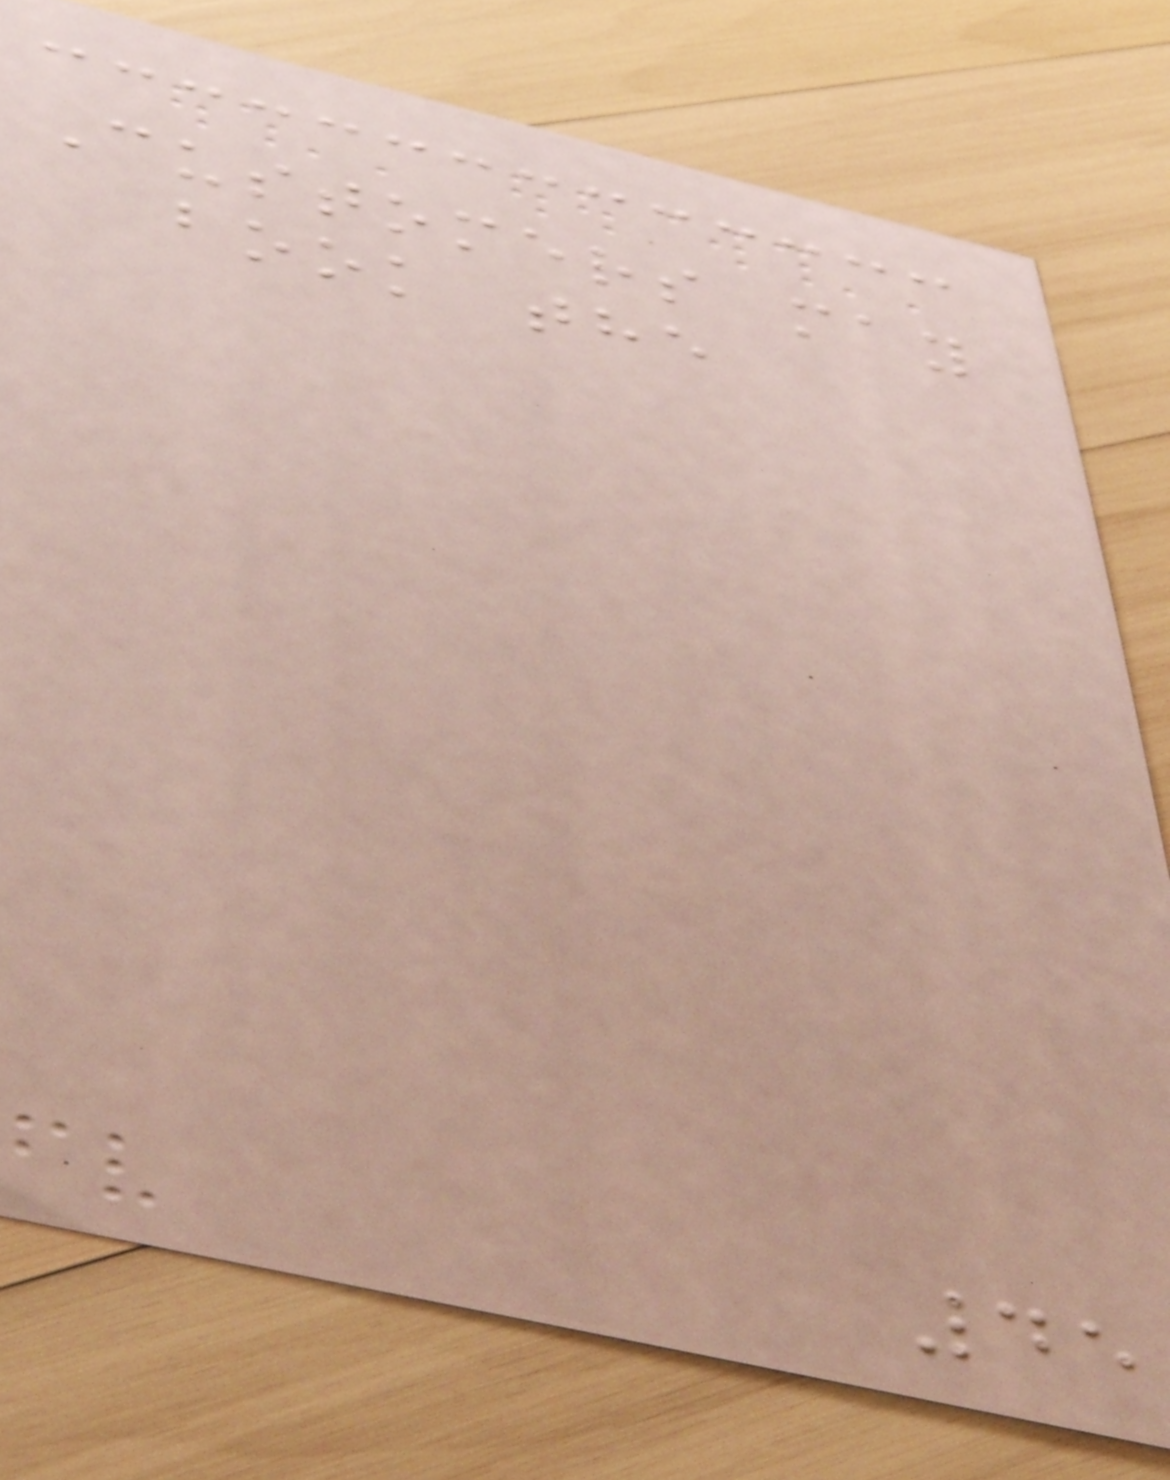Customers may
book the
45
